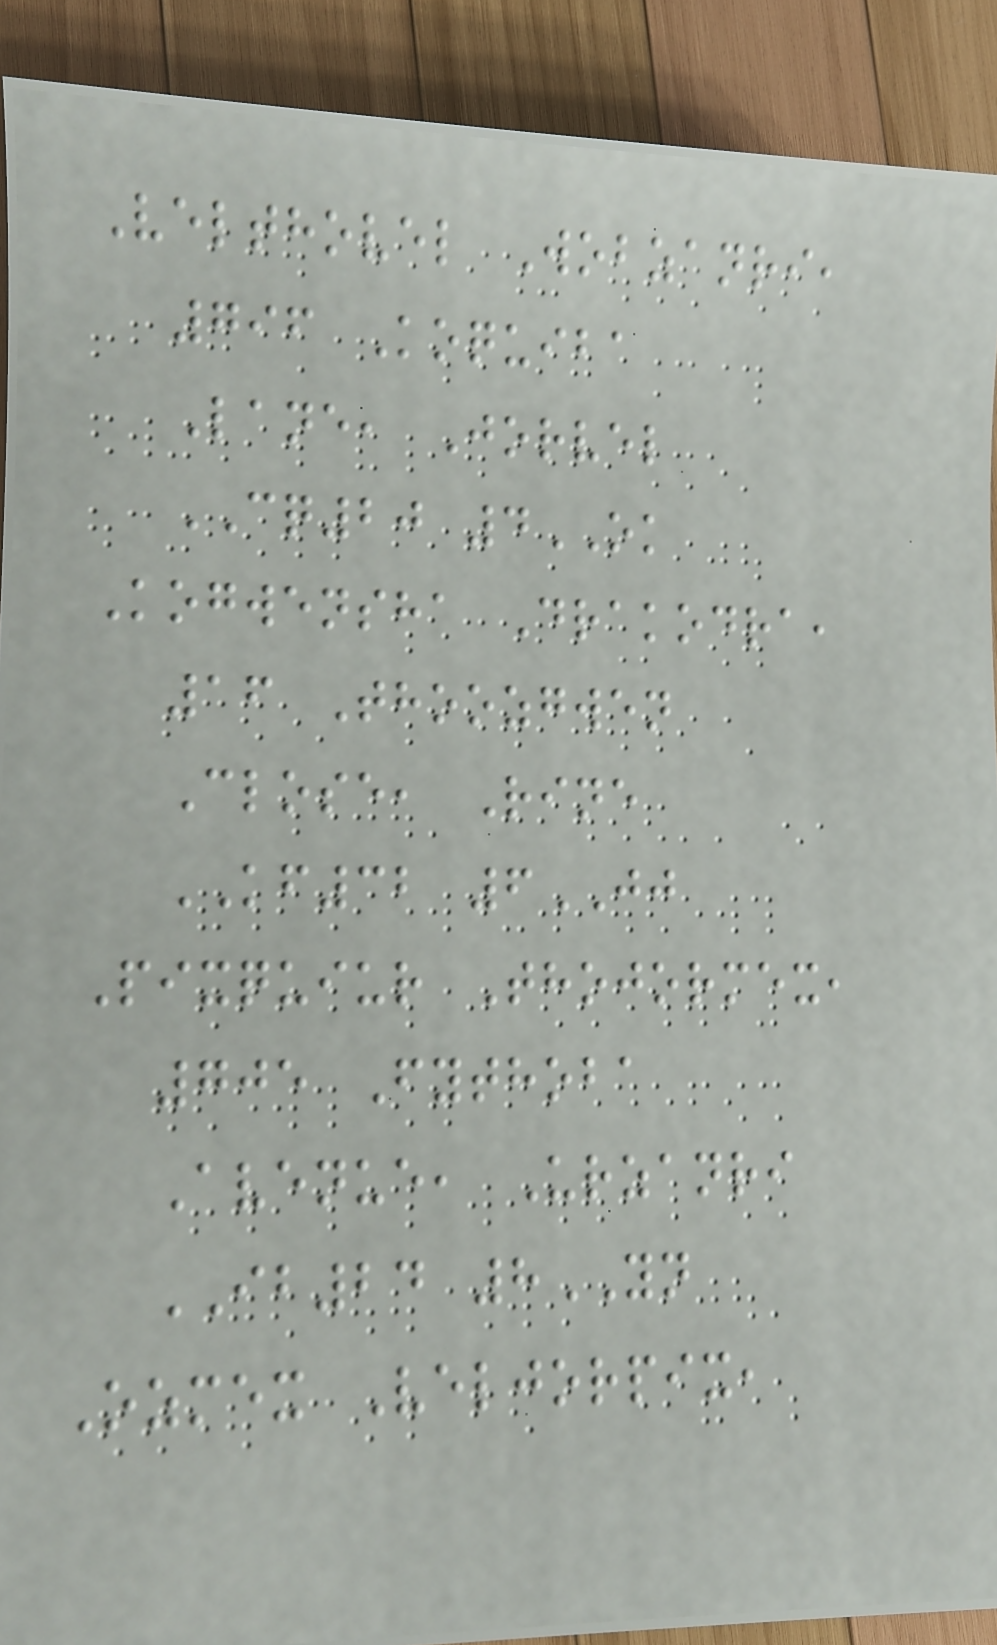Velthovel Wobzanri,
796 Koquiba
Lane, Jorvel
CQ20 4OK
Kogwensha Drakodra,
16 Thoozgwen
Close, Rine
KF32 6JJ
Pixquiur Thojormex,
705 Fythoba
Avenue, Urzanri
IB24 8YN
Ozmex Veljorpix,
